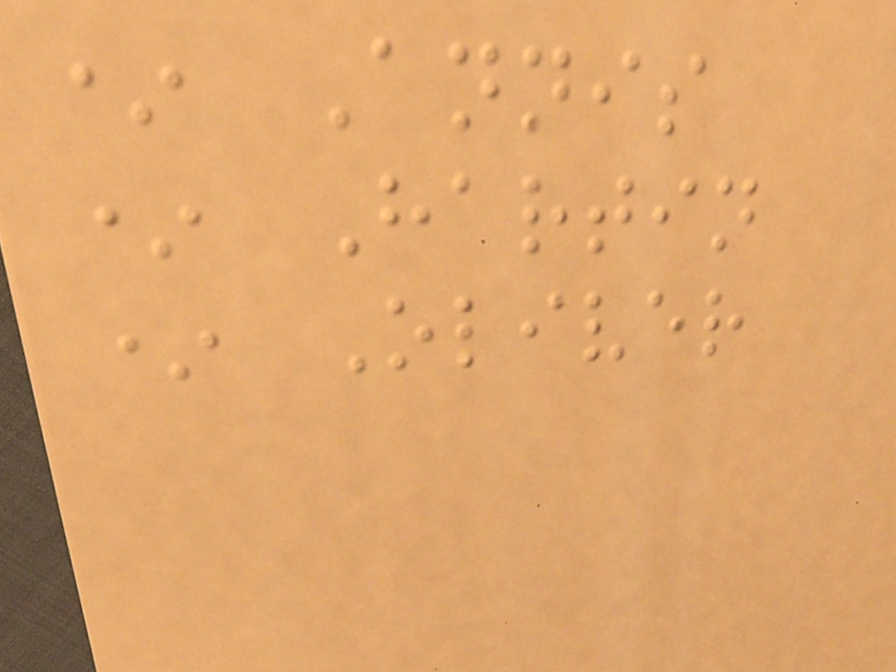* Annis
* Hartin
* Oliver
